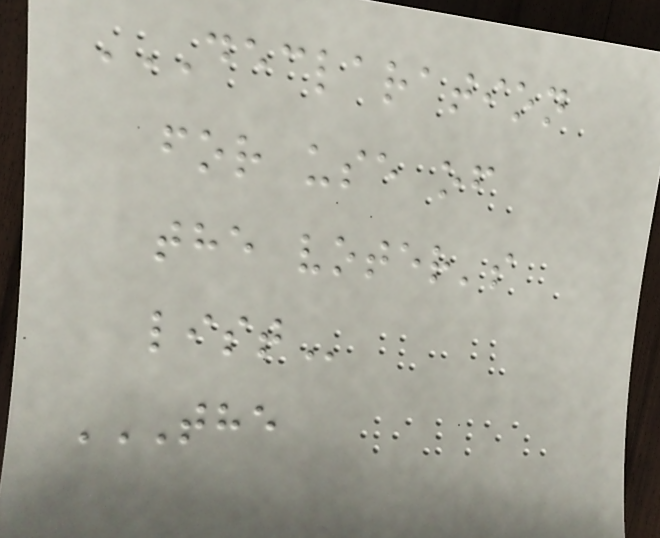DECLARATION
FOR USE OF
THE VOTER'S
LIST
THE
